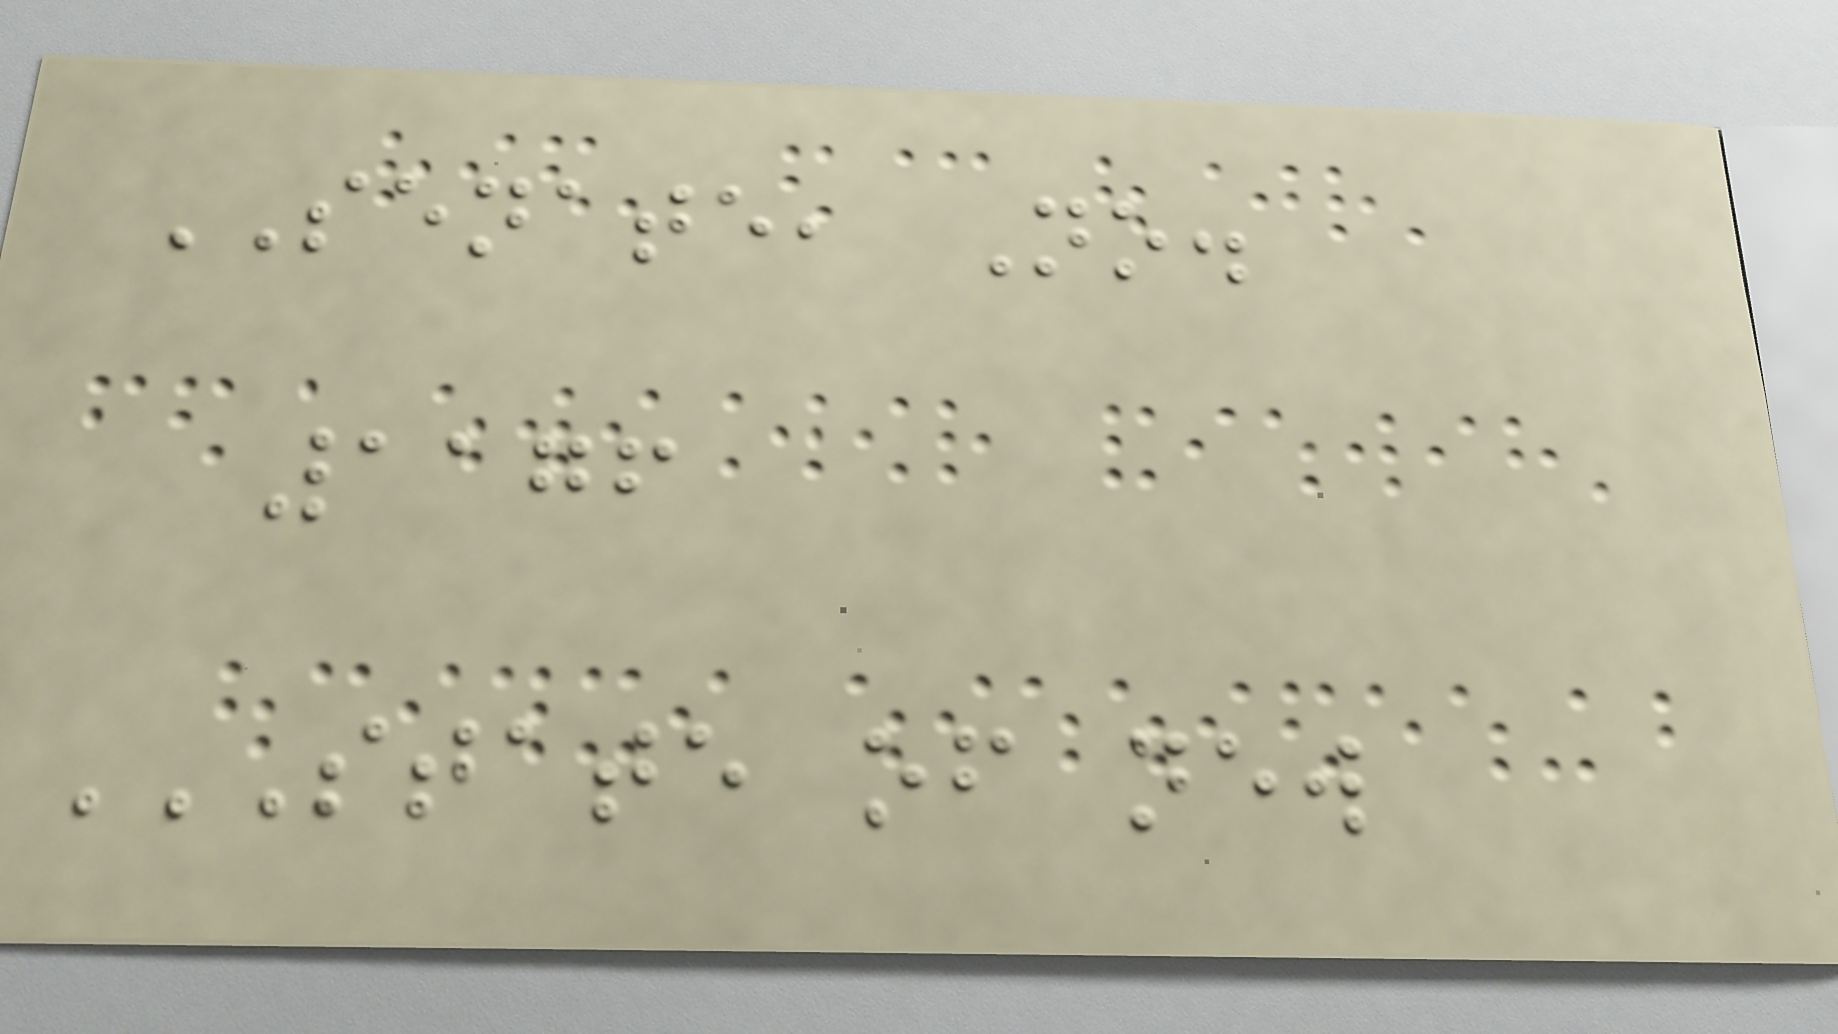SENATE, No.
1176
STATE OF NEW
